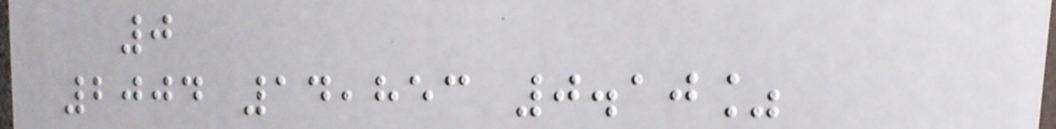0
2004 14,853 0.10%
